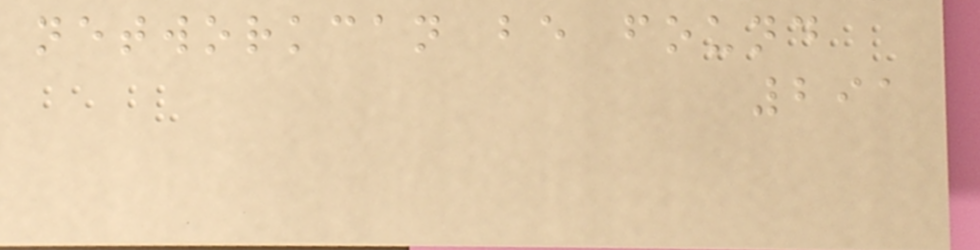networkcan be found
291
